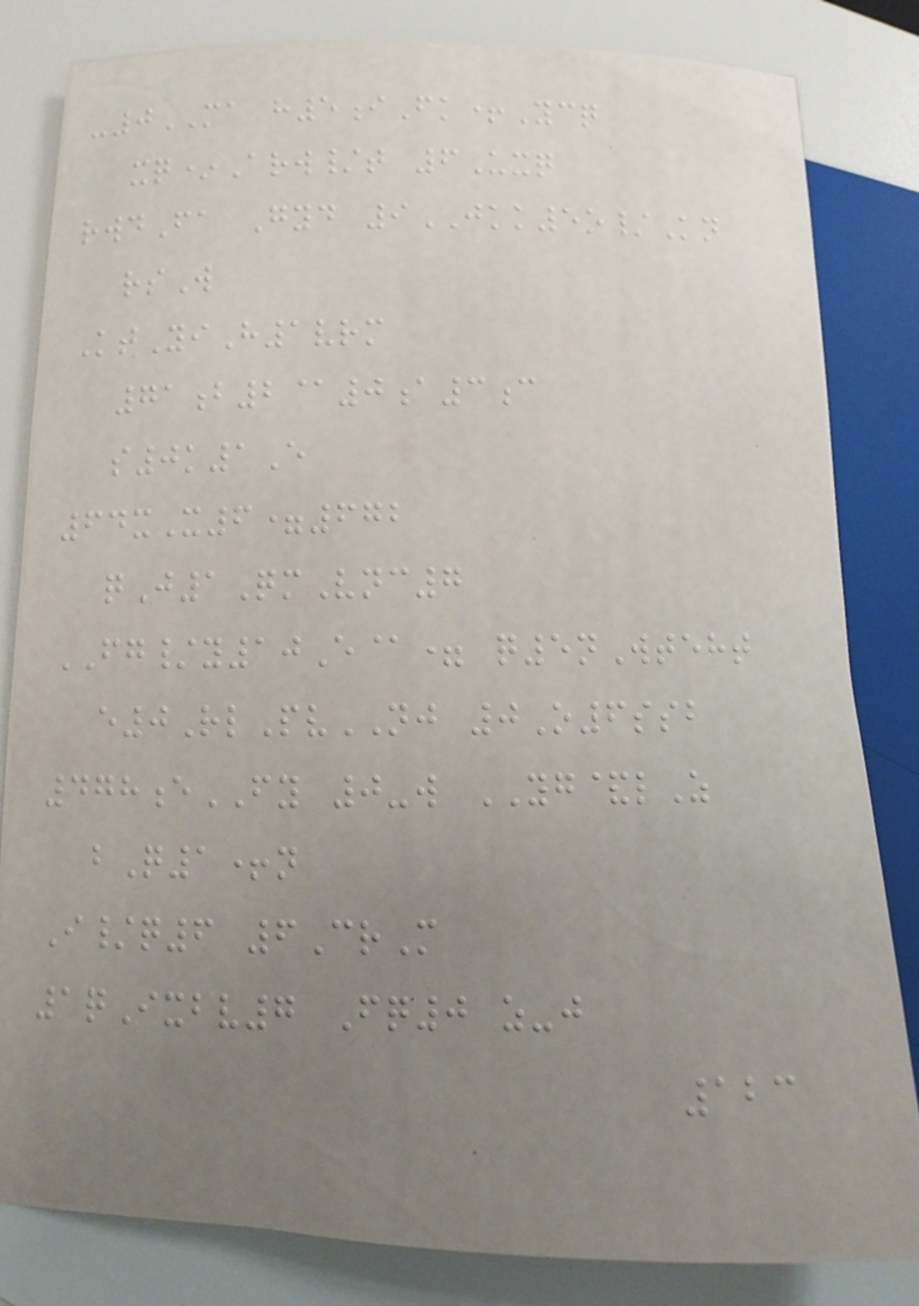-0MA h5iFk+Ycq
xq*Arw/t 6Uxq
rwdFa Gyd 9JKK5o/Kn
rsW
KtYiH1vrm
71b2@0a3c
s0k1E
64xX6=672
qJ1QmVnc7
FG/y10E@= q5nWteht
e0RlPvNJ 0O6ssb
478eFY 0-w YG&lZ
bQ1+n
I/q6 6CrM
1qIxbv7 Fq0 z-j
123
